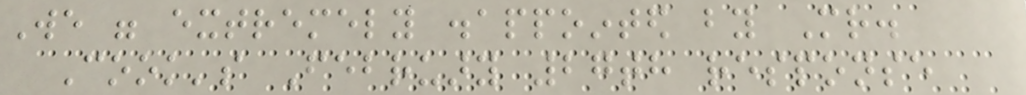We were extremely disappointed by Mr.
Cook's February 27th response
